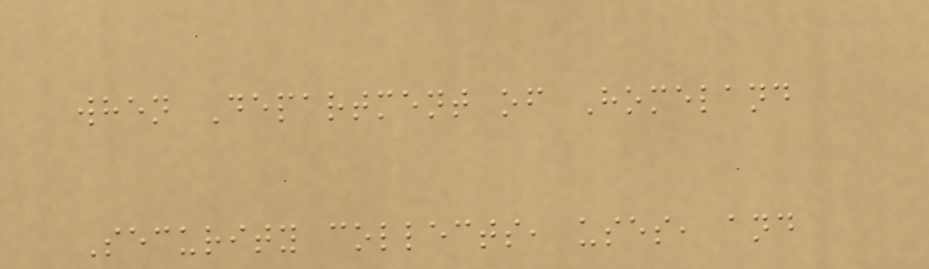when Department of Homeland
Security collects, uses, and
